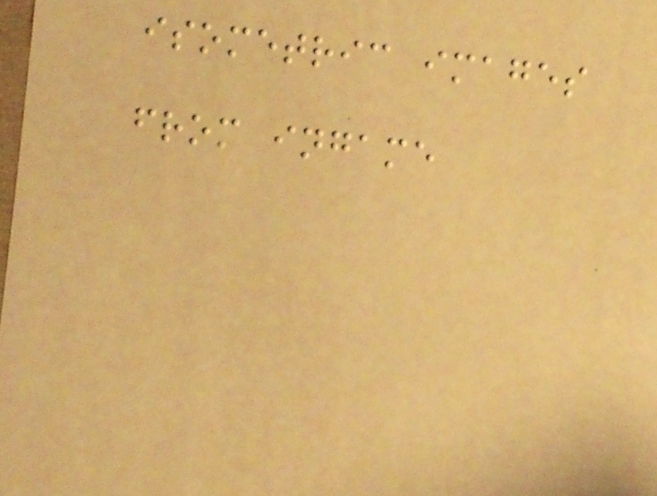isometric images
from ingame
